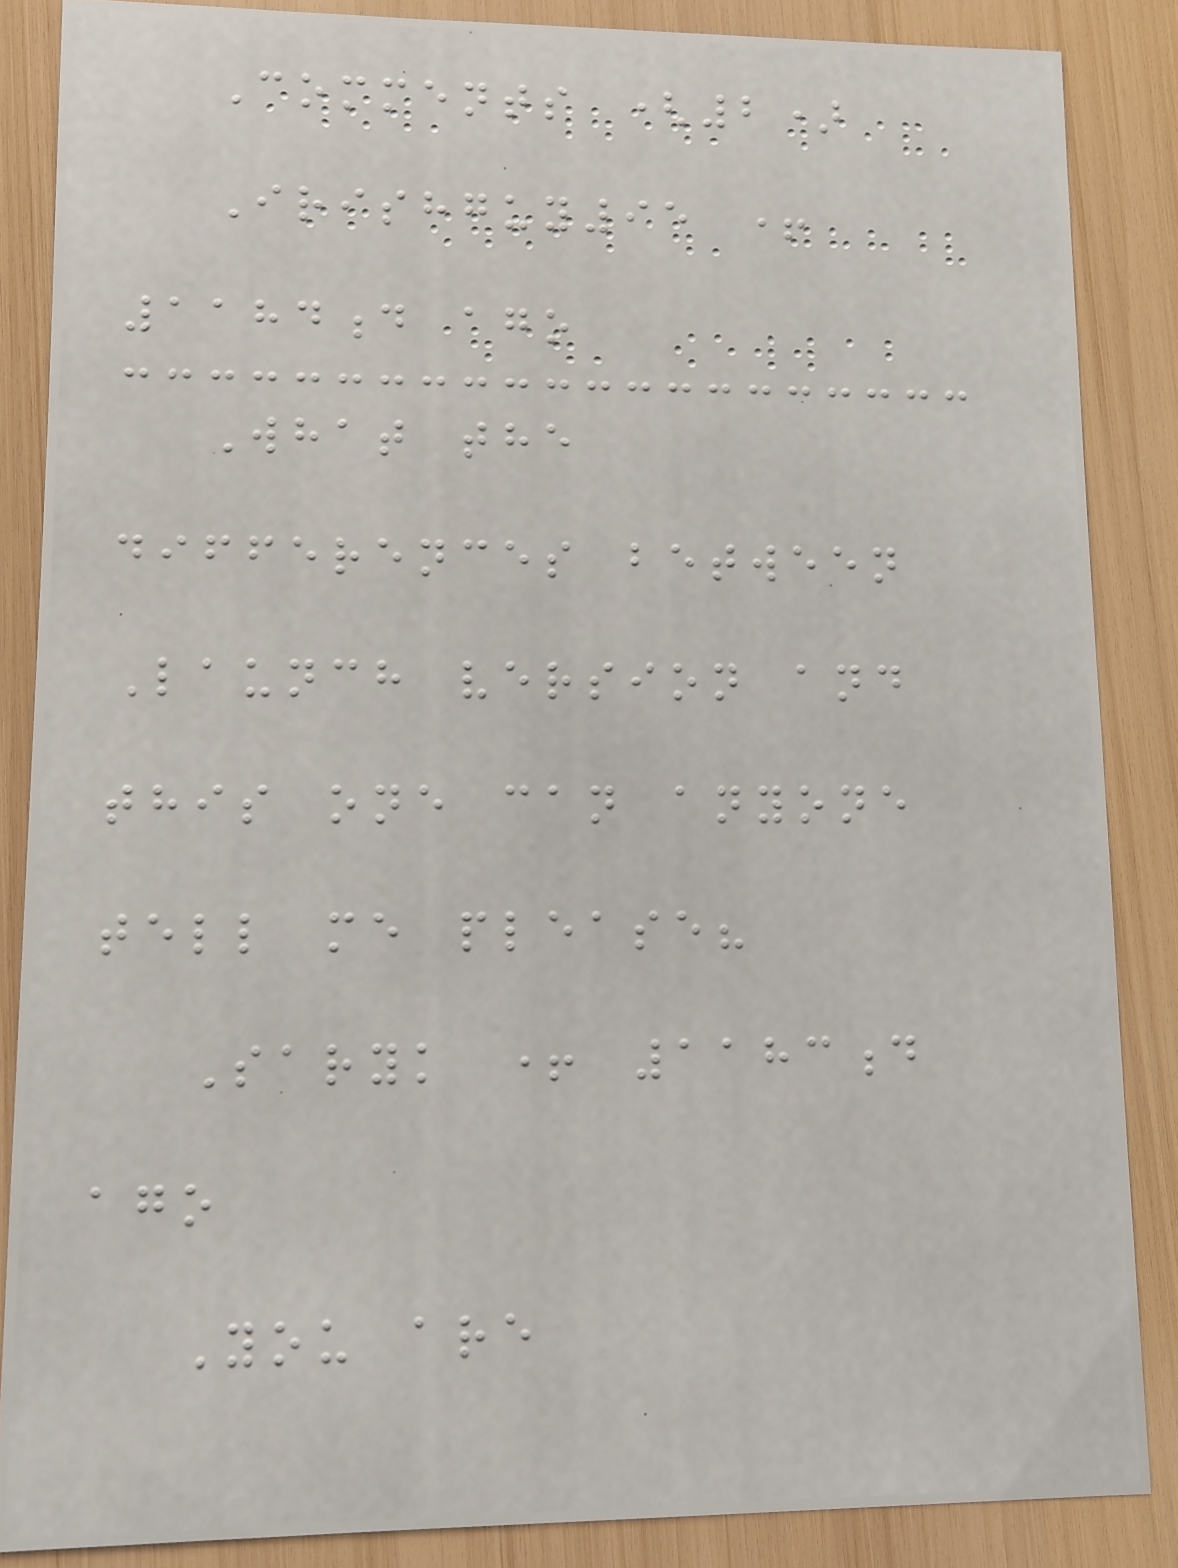Comments (2)
Irishguy95 +
1184d ago
What the
differences between
Launch version and
this one can anyone
tell me please?
Saryk + 1183d
ago
You are
